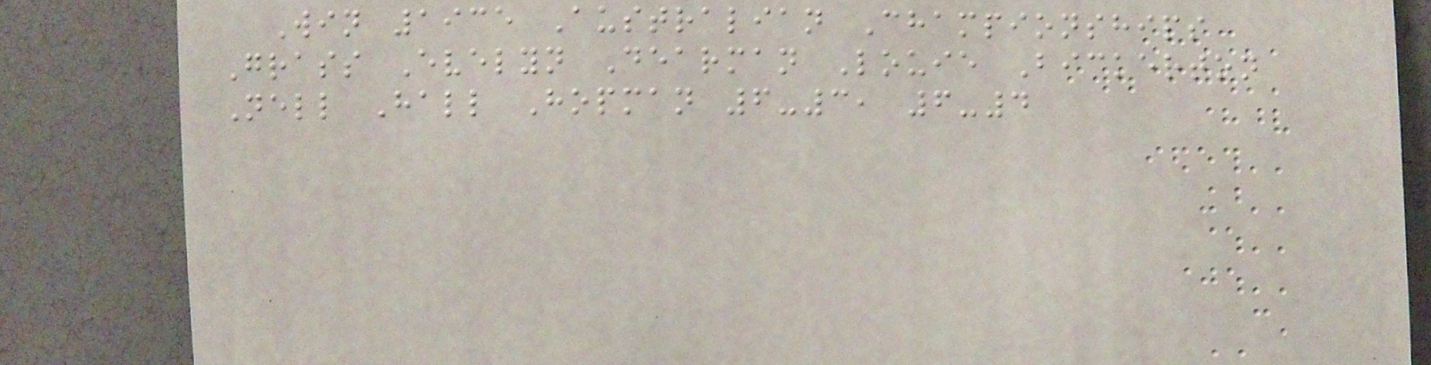Win 1935 Australian Championships
Grass Evelyn Dearman Louie Bickerton
Nell Hall Hopman 6-3, 6-4
